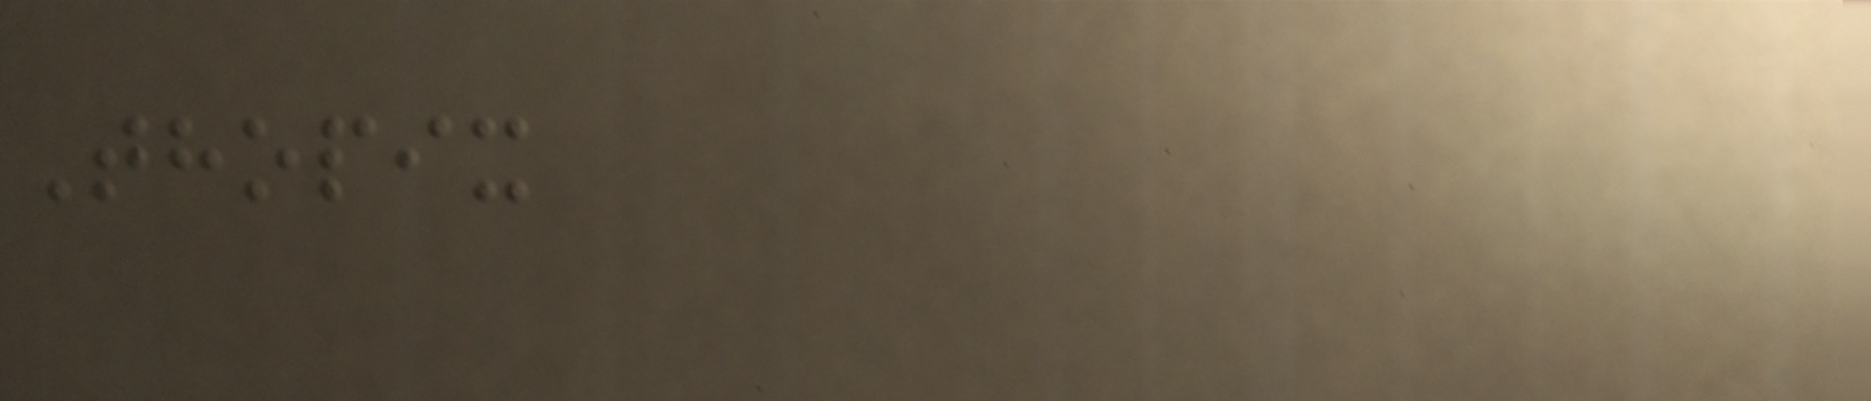Thopix
